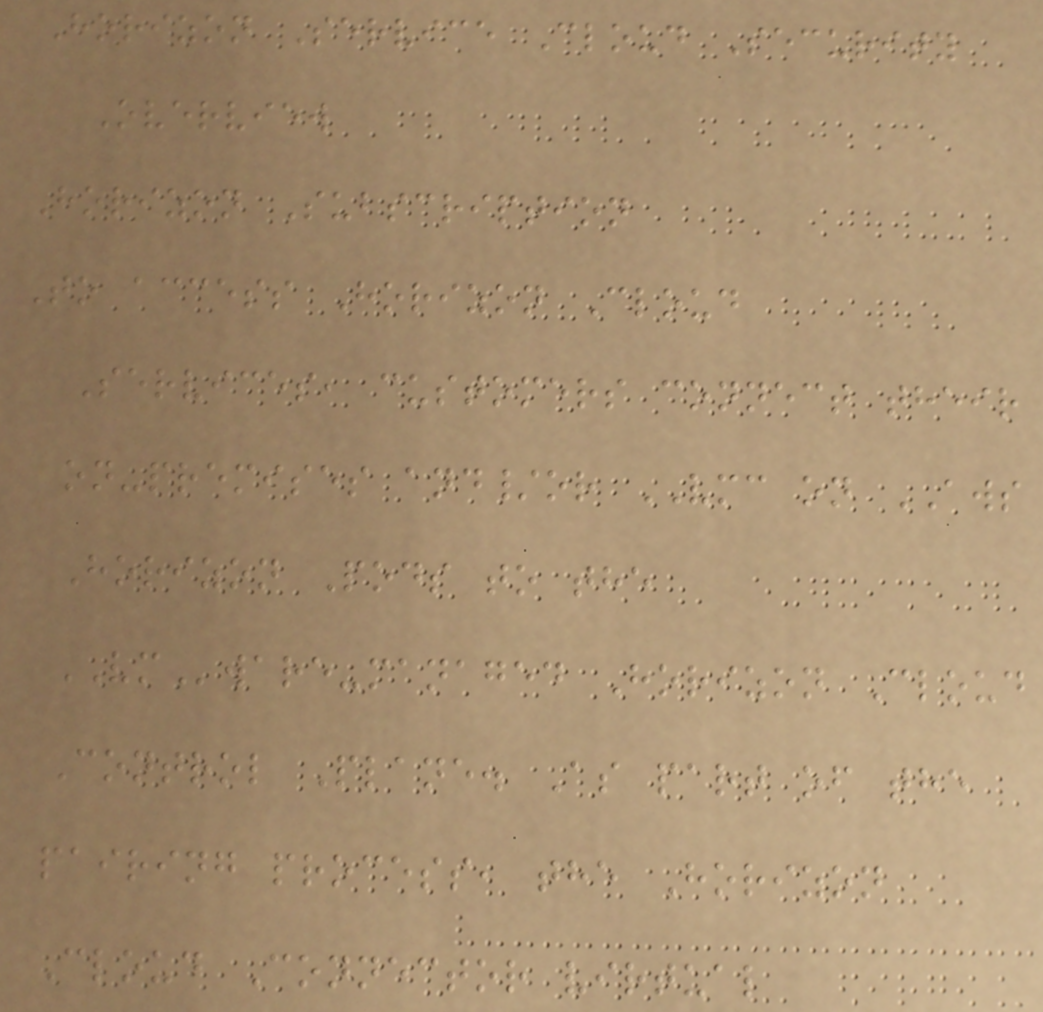Horizon Service Cloud Security
Overview
Horizon Subscription
To access Horizon Cloud
Services, customers connect their
on-premises and/or VMC on AWS
Horizon Pods to the
VMware-managed Horizon Cloud
Control Plane. As part of the
pairing process, the Horizon
Cloud Connector virtual
